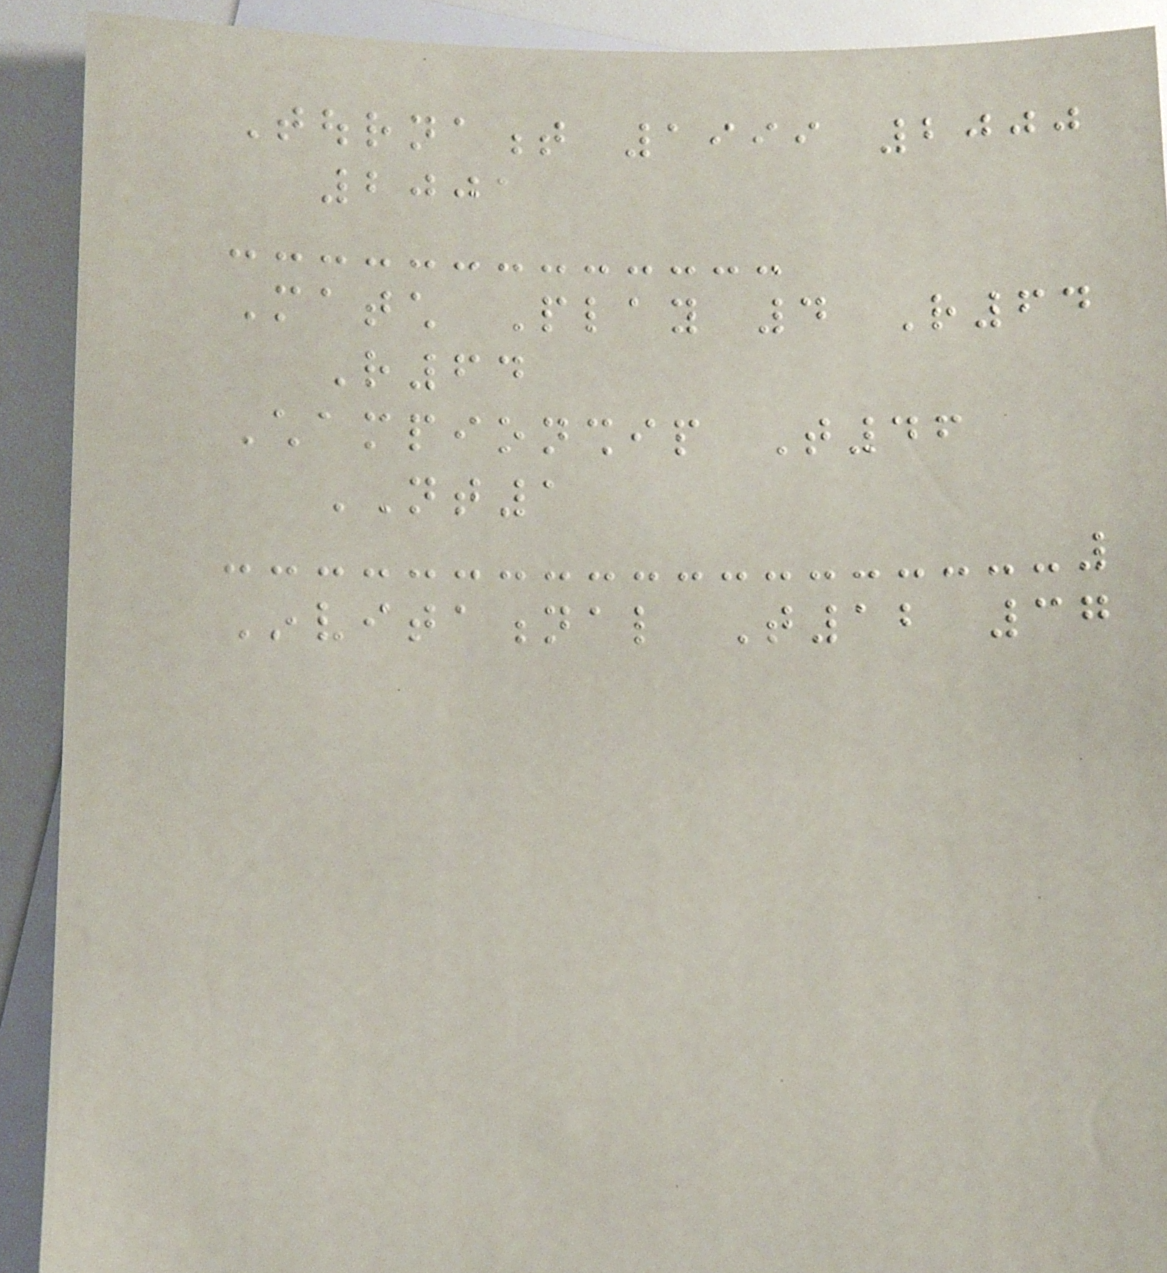Tournament 1999 2000
2001
Match Play 4 R64
R64
Championship T46
NT1
Invitational T12 37
